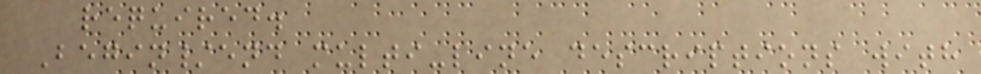required.
Begin/end multi-line descriptions with
